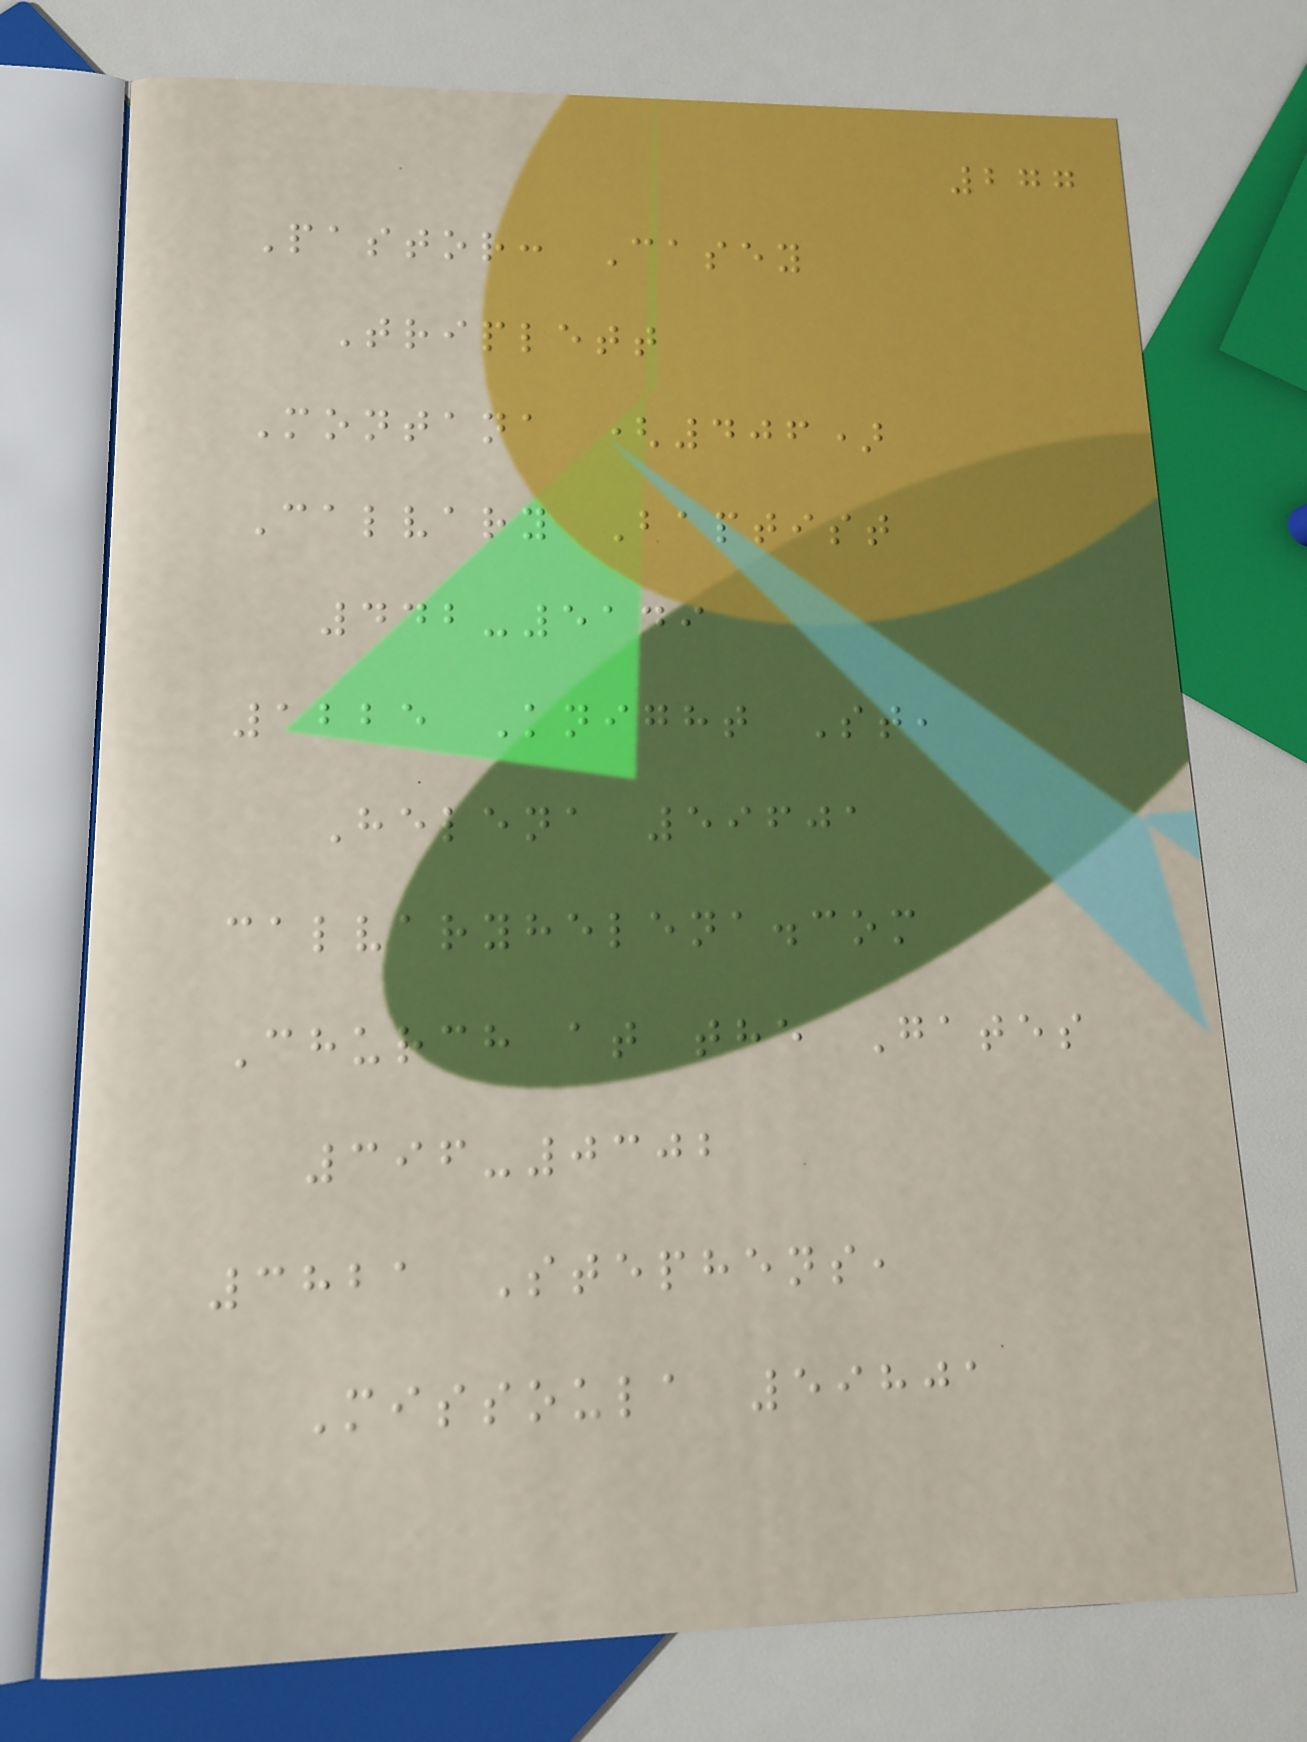277
Pastor: Casey
Triplett
Montana (406)
Calvary Baptist
442-5149
1225 Knight St,
Helena 59601
calvaryhelena.com
Church at the Gates
396-0302
3821 Stephens,
Missoula 59801
